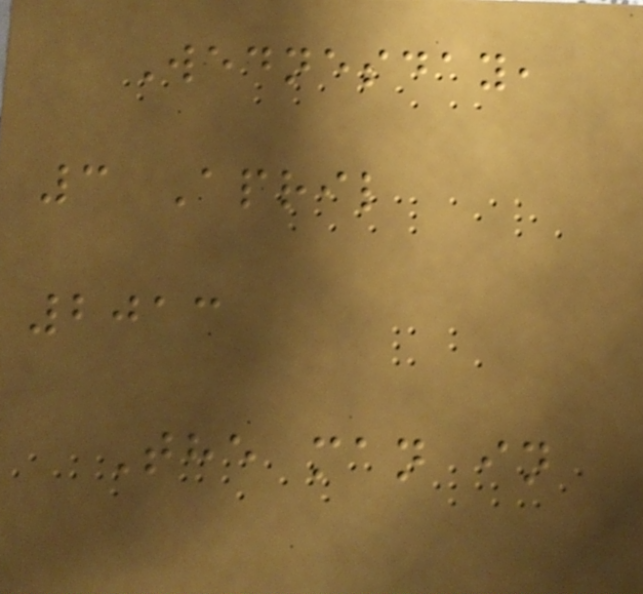Wednesday,
3 April
2013
The man in
